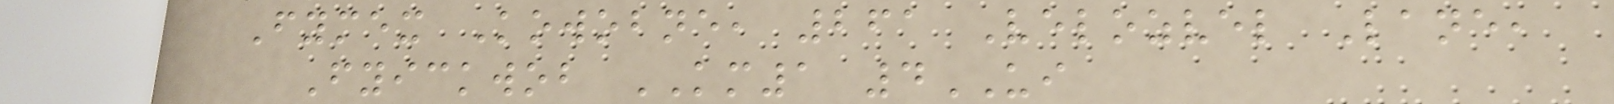Fymex Kowobne, 261 Velozvel Lane,
Fyickwob KM1 4UI
